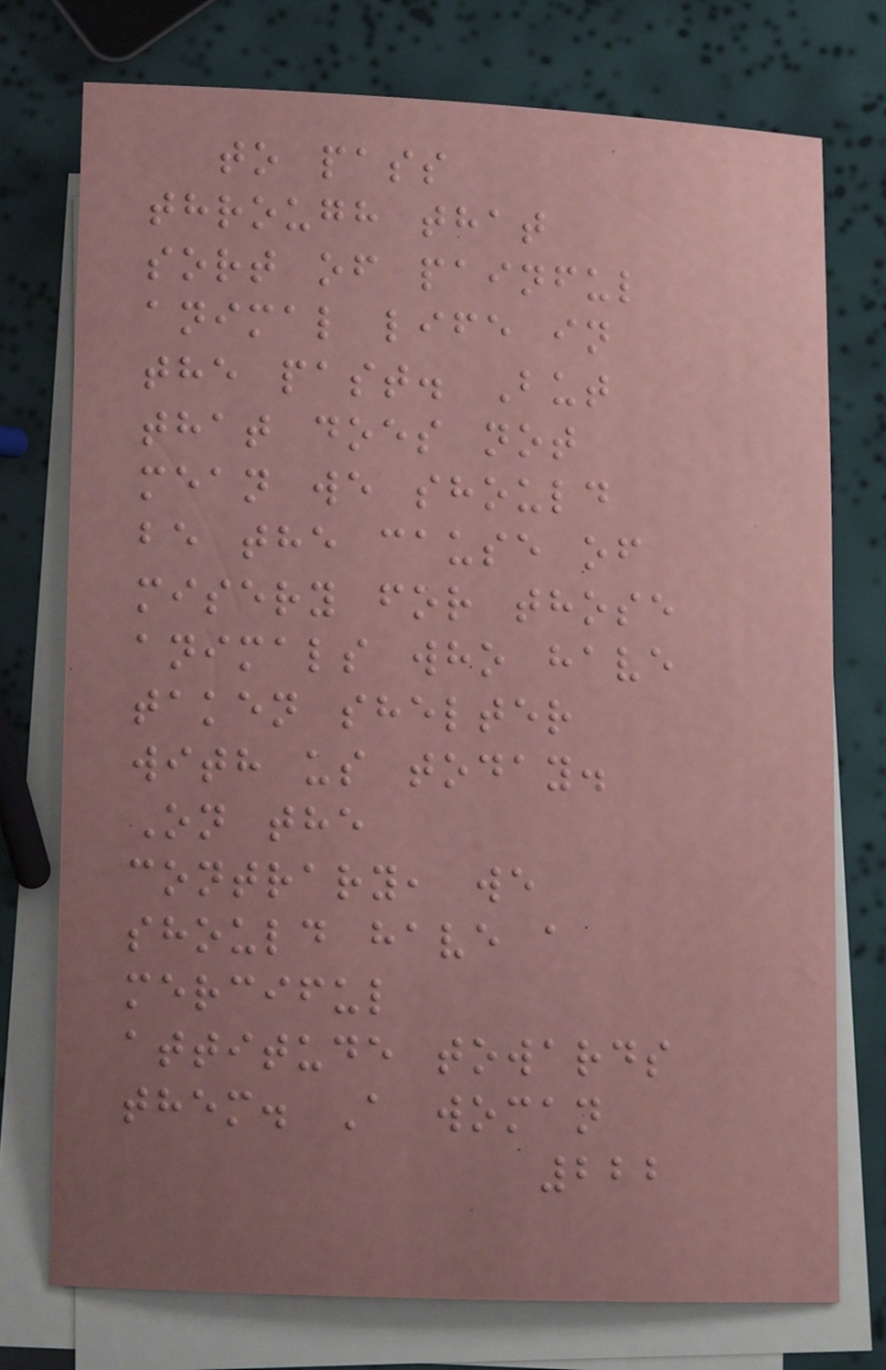to pass
through that
sort of painful
animal life in
the past. But
that does not
mean we should
be the cause of
misery for those
animals who have
taken shelter
with us today.
On the
contrary, we
should have a
merciful
attitude towards
them. A woman
222
